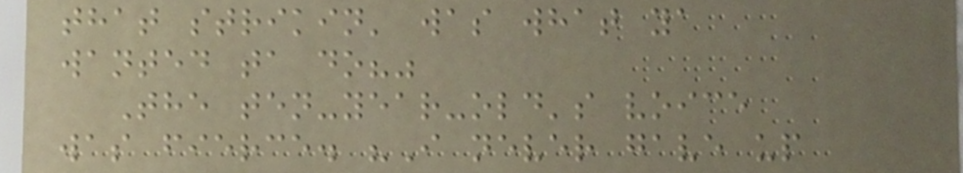that strikin' was what ya
wanted ta do?"
The ten-year-old's voice
was fierce. "I never gave up
